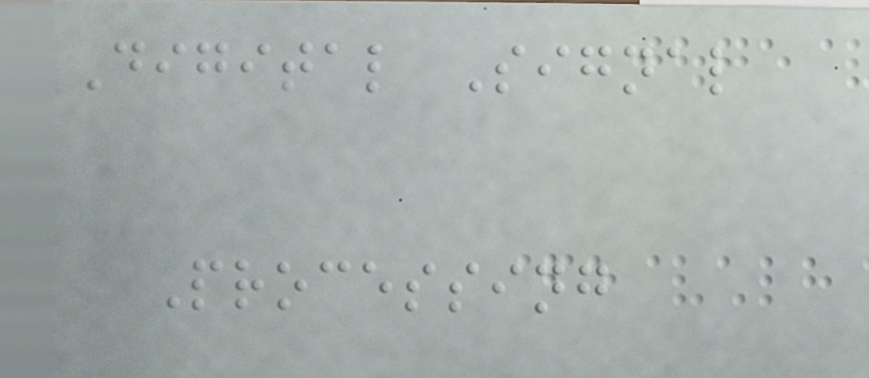Digital Signal
Processing
